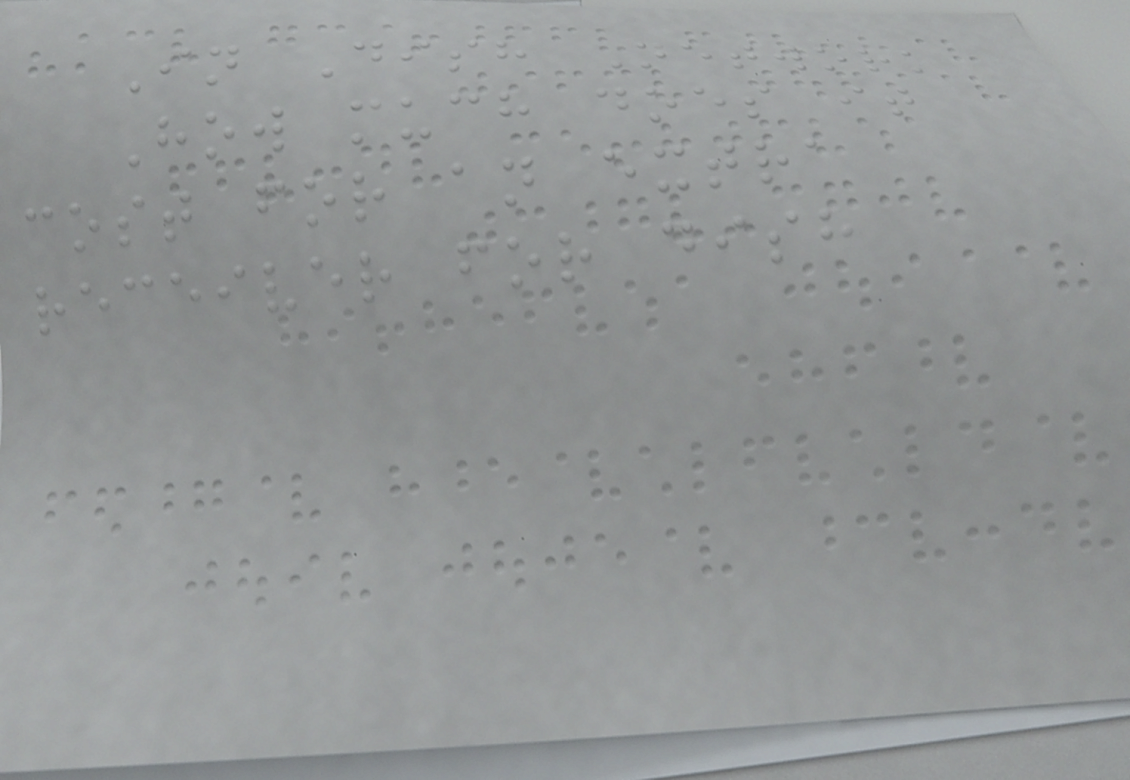In Dish Network
How much does it
cost for an extra
receiver for dish
